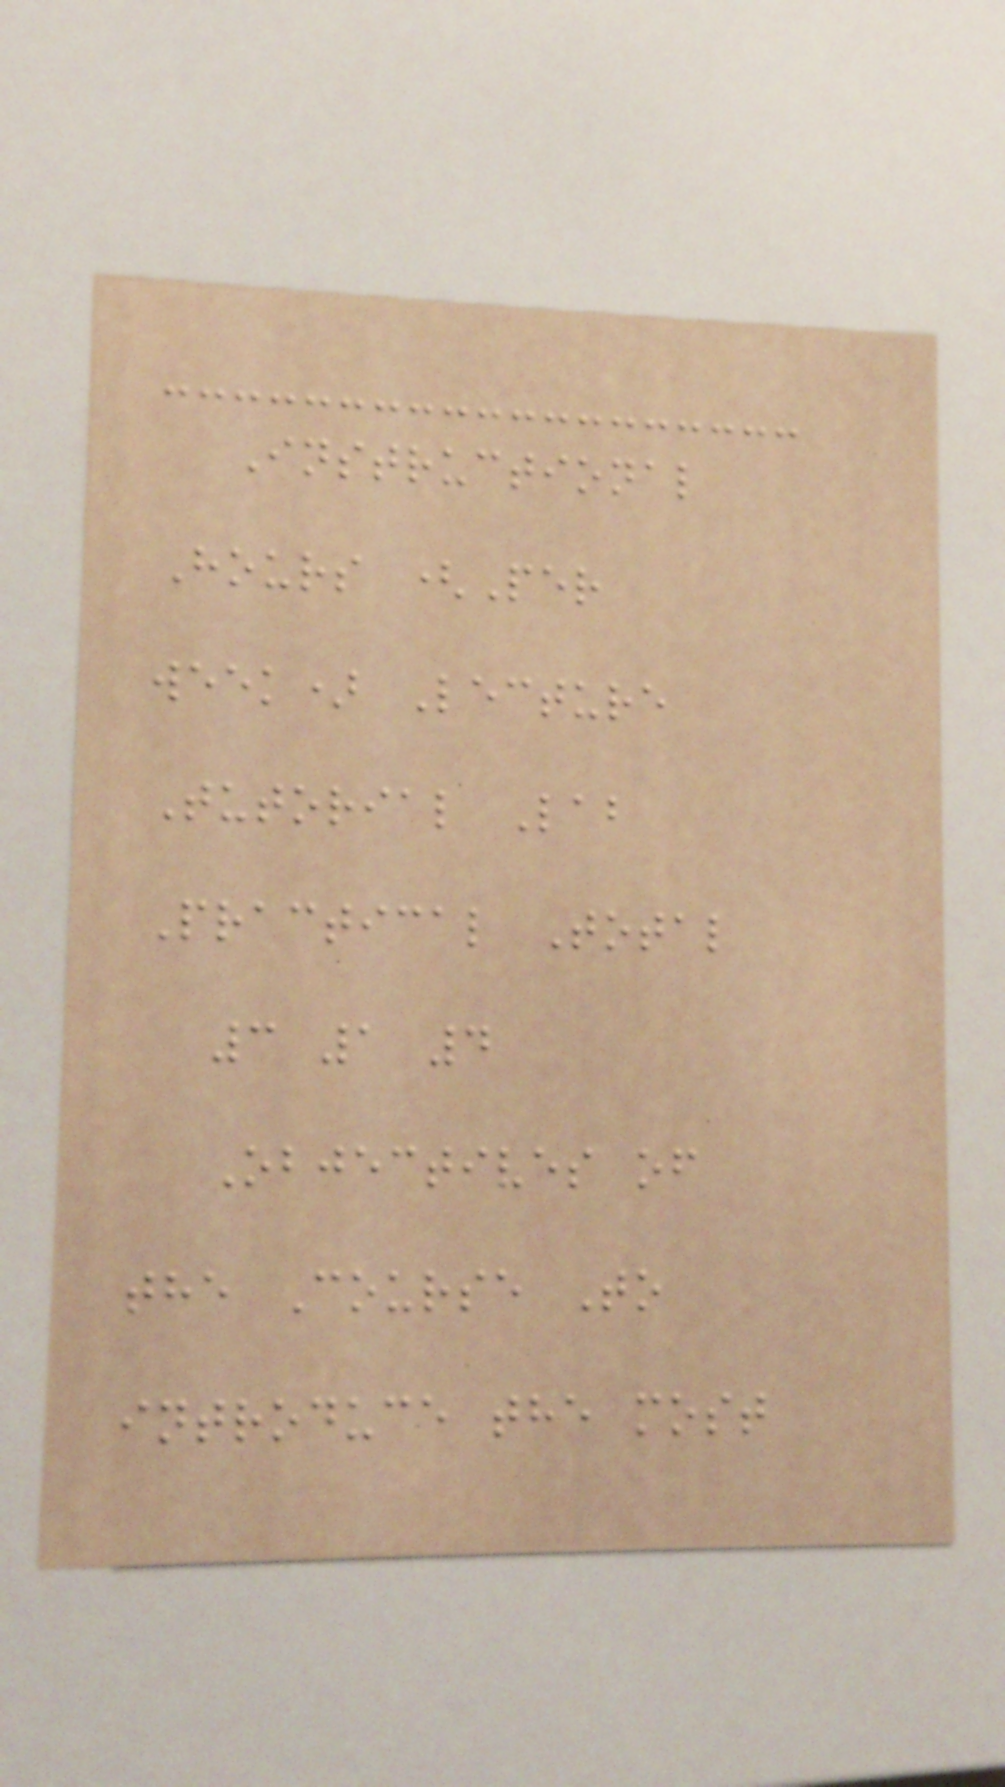Instructional
Hours (Per
week) Lecture
Tutorial Lab
Practical Total
3 1 4
Objectives of
the Course To
introduce the most
